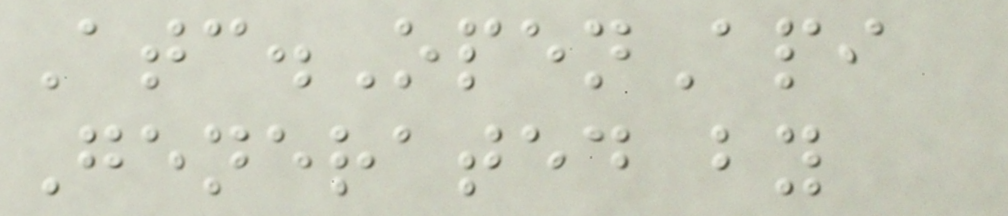Atc.OpenApi
Generated by
